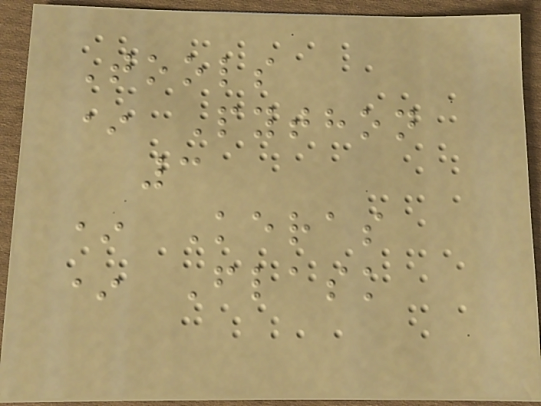Tools
* Python
3
* Keras
* Flask
